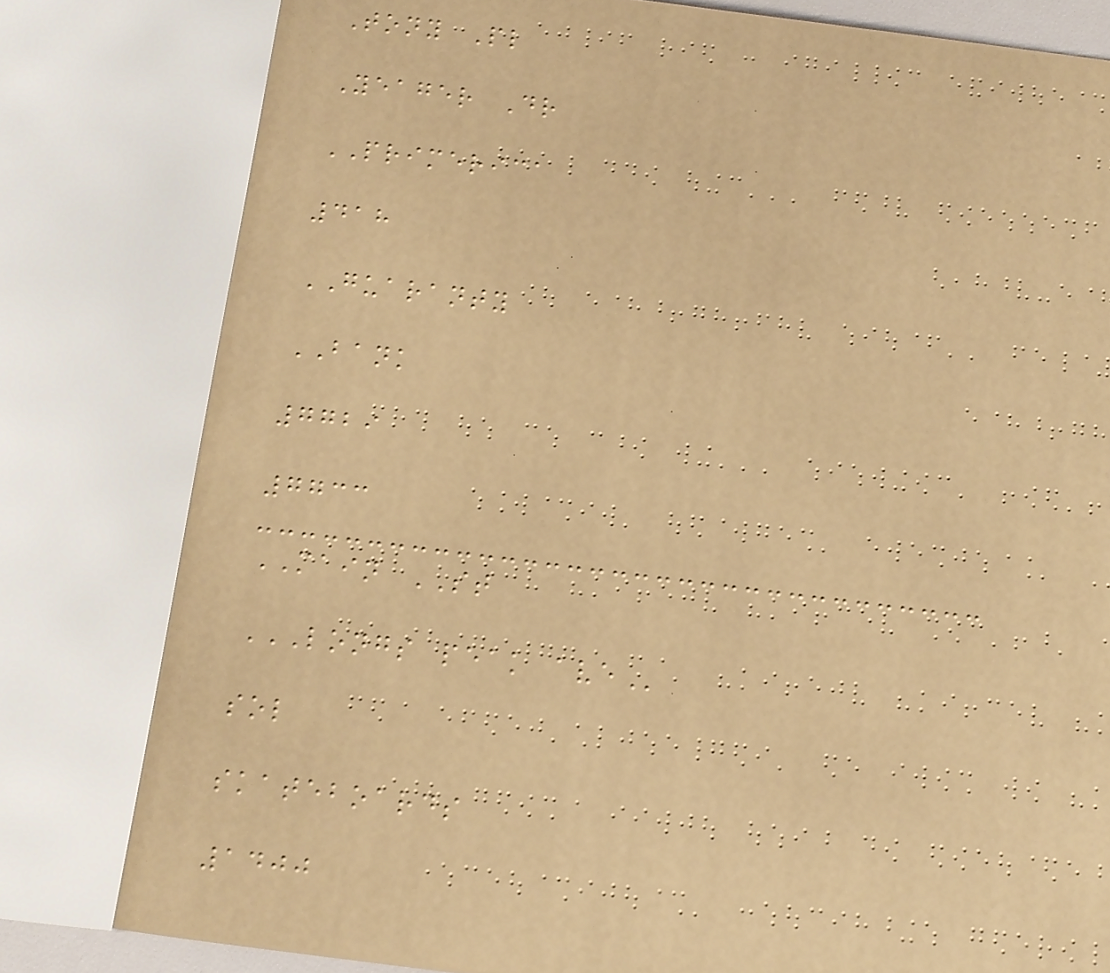Tony Pl
Yeager Dr
PRIMERICA
418
GUARANTY
BANK
7729
7733
MAIN ST
LONGS PEAK AVE
sol
skateboards
1400
